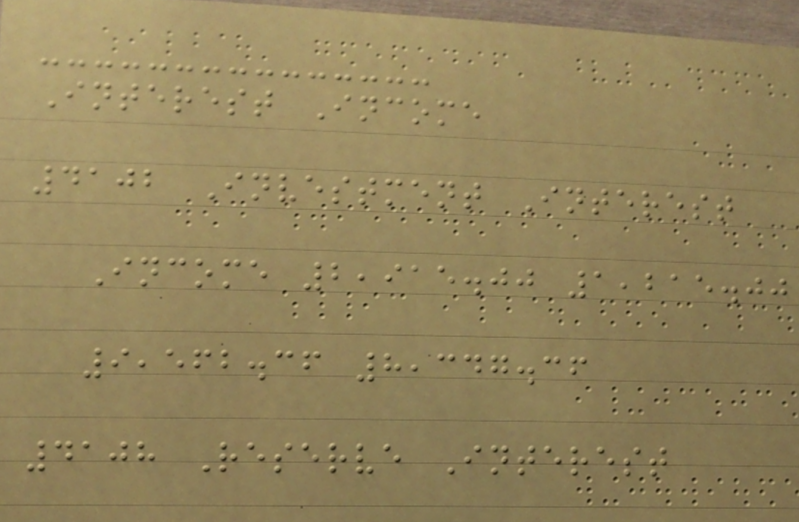Interest Income
4102 Investment Interest
Income 2,915.00 1,215.00
9,562.36 8,347.36
4108 Reserve Interest
